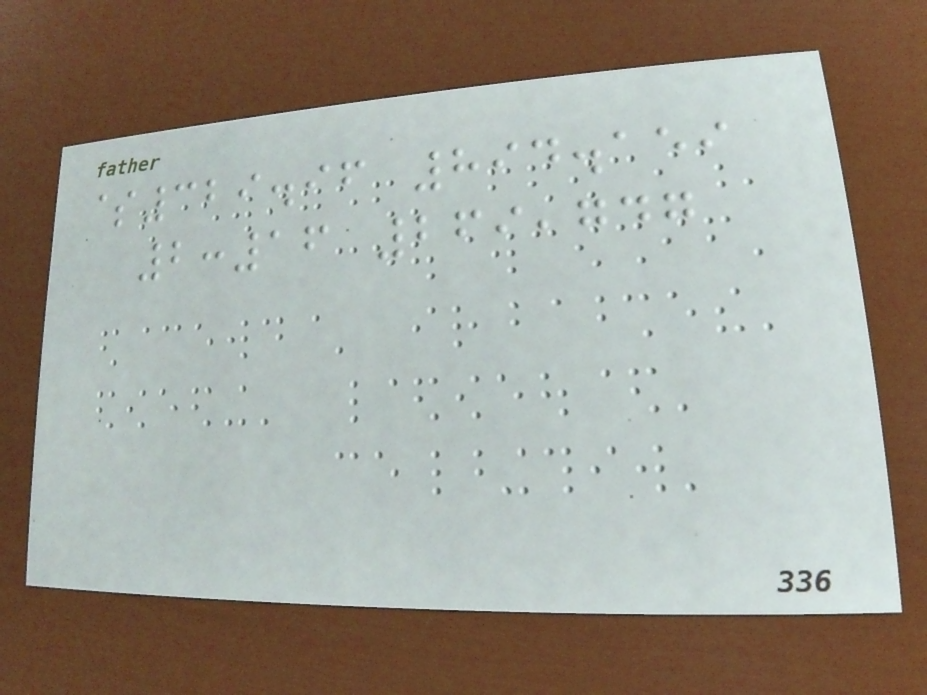$329.96 894.159
2:16 269,747
